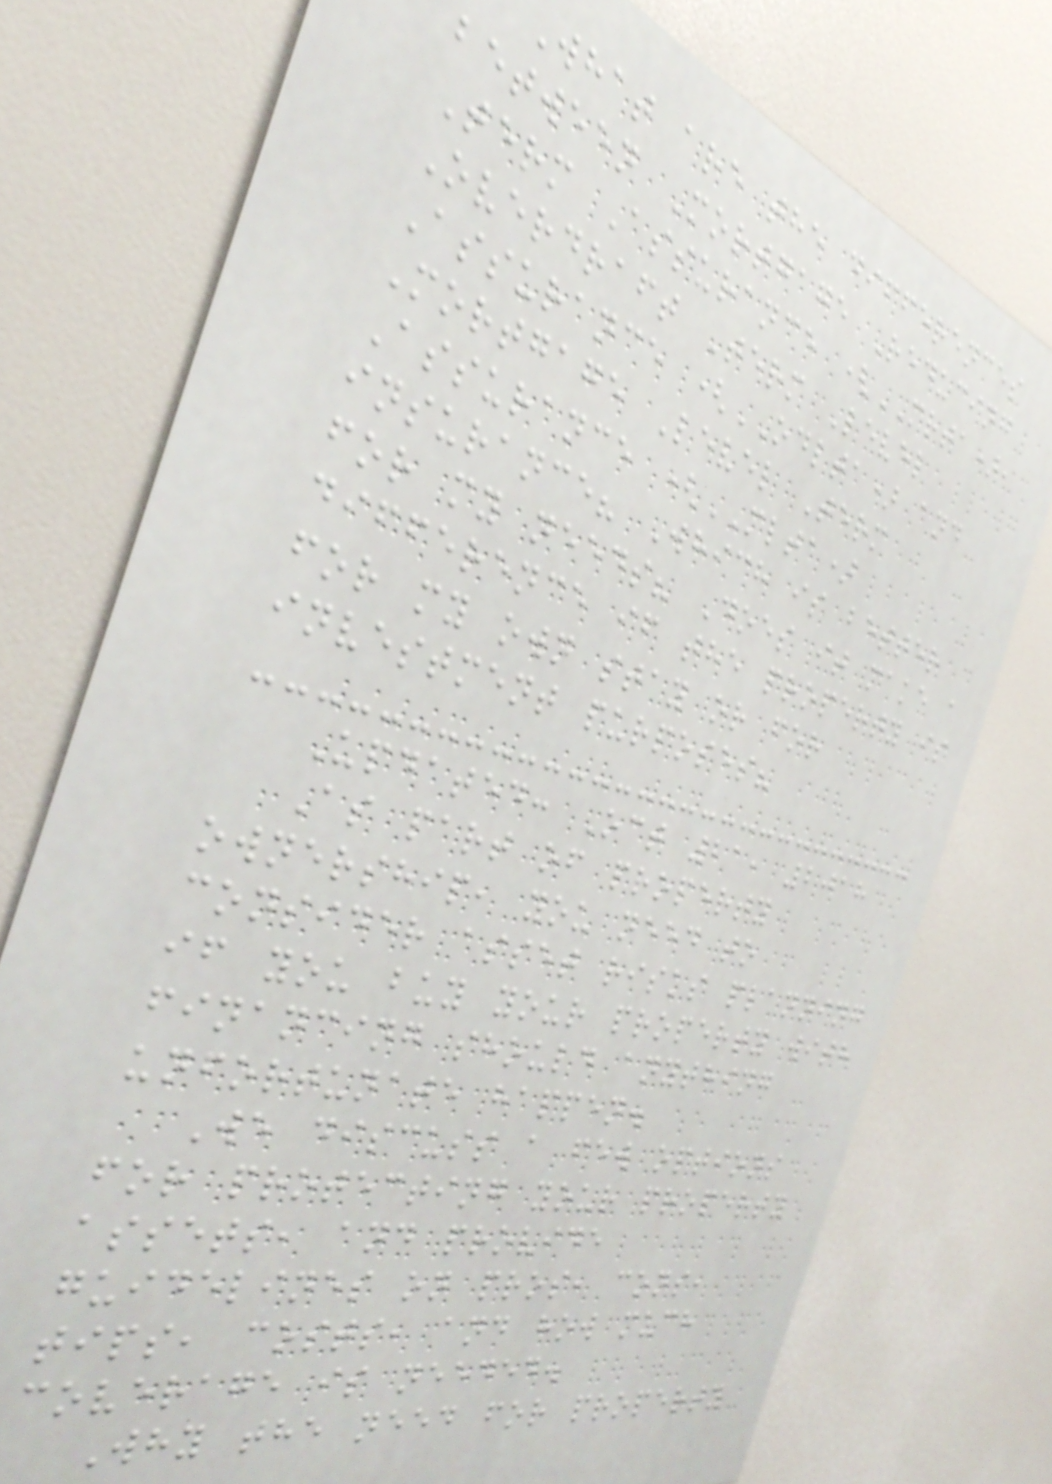What are the differences
between Mortgage Reducing
Term Assurance (MRTA),
Overdraft Term Level
Assurance (ODLTA) and
Mortgage Level Term
Assurance (MLTA)
insurance? Which is better
for my needs? Does it make a
difference if the property is
for my own stay or for
investment purposes?
Updated: Oct 21, 2018
As part of property
ownership, you need to
consider asset risks planning
if you buy your property with
financing should anything
unfortunate happen.
We discuss a few options
for protecting your property
assets, and provide
guidelines on pros, cons,
tips, costs, and how much
coverage is needed.
Why the need for property
